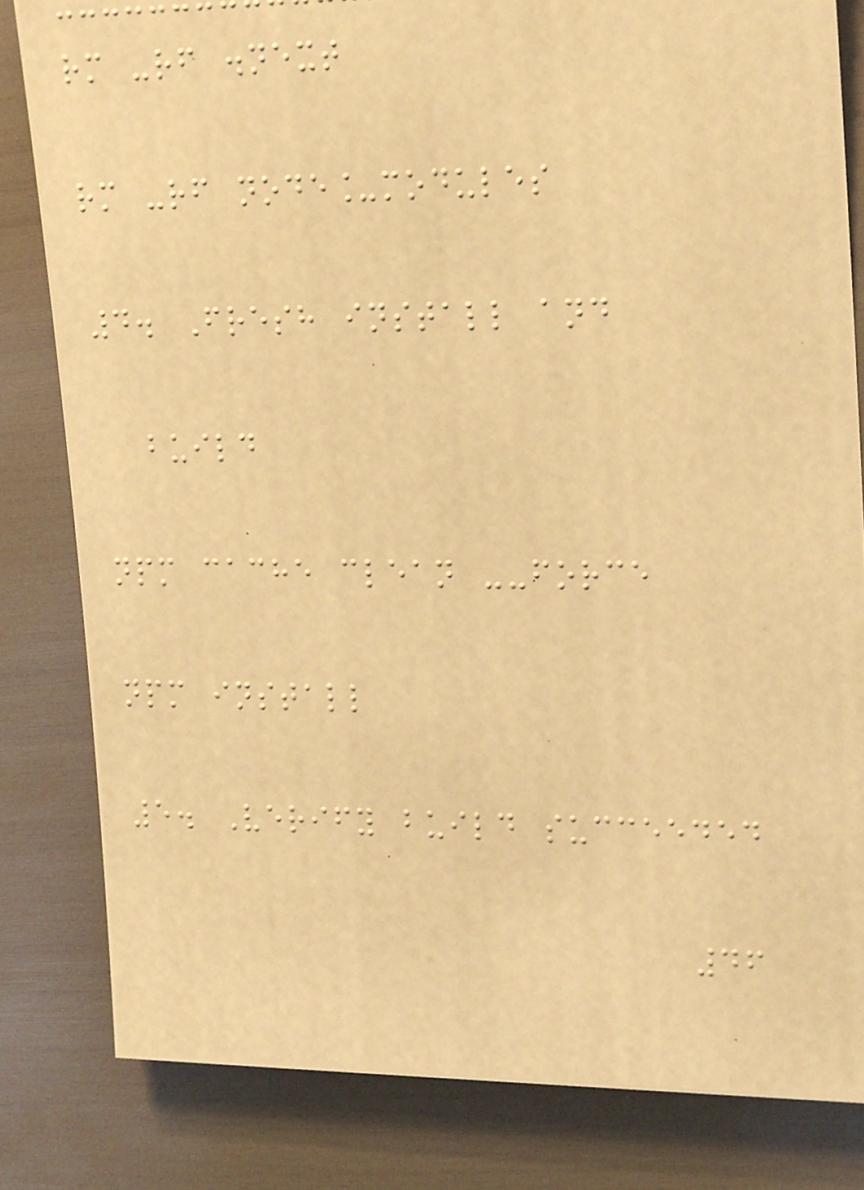rm -rf .next
rm -rf node_modules
4. Fresh install and
build
npm cache clean --force
npm install
5. Verify build succeeded
46
